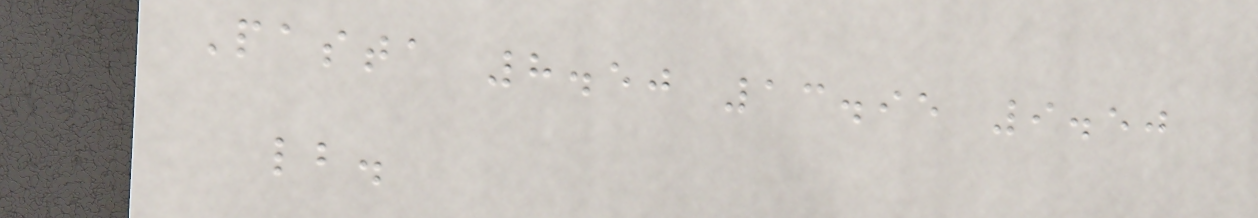Pasta 8.50 13.95 9.50
lb.
